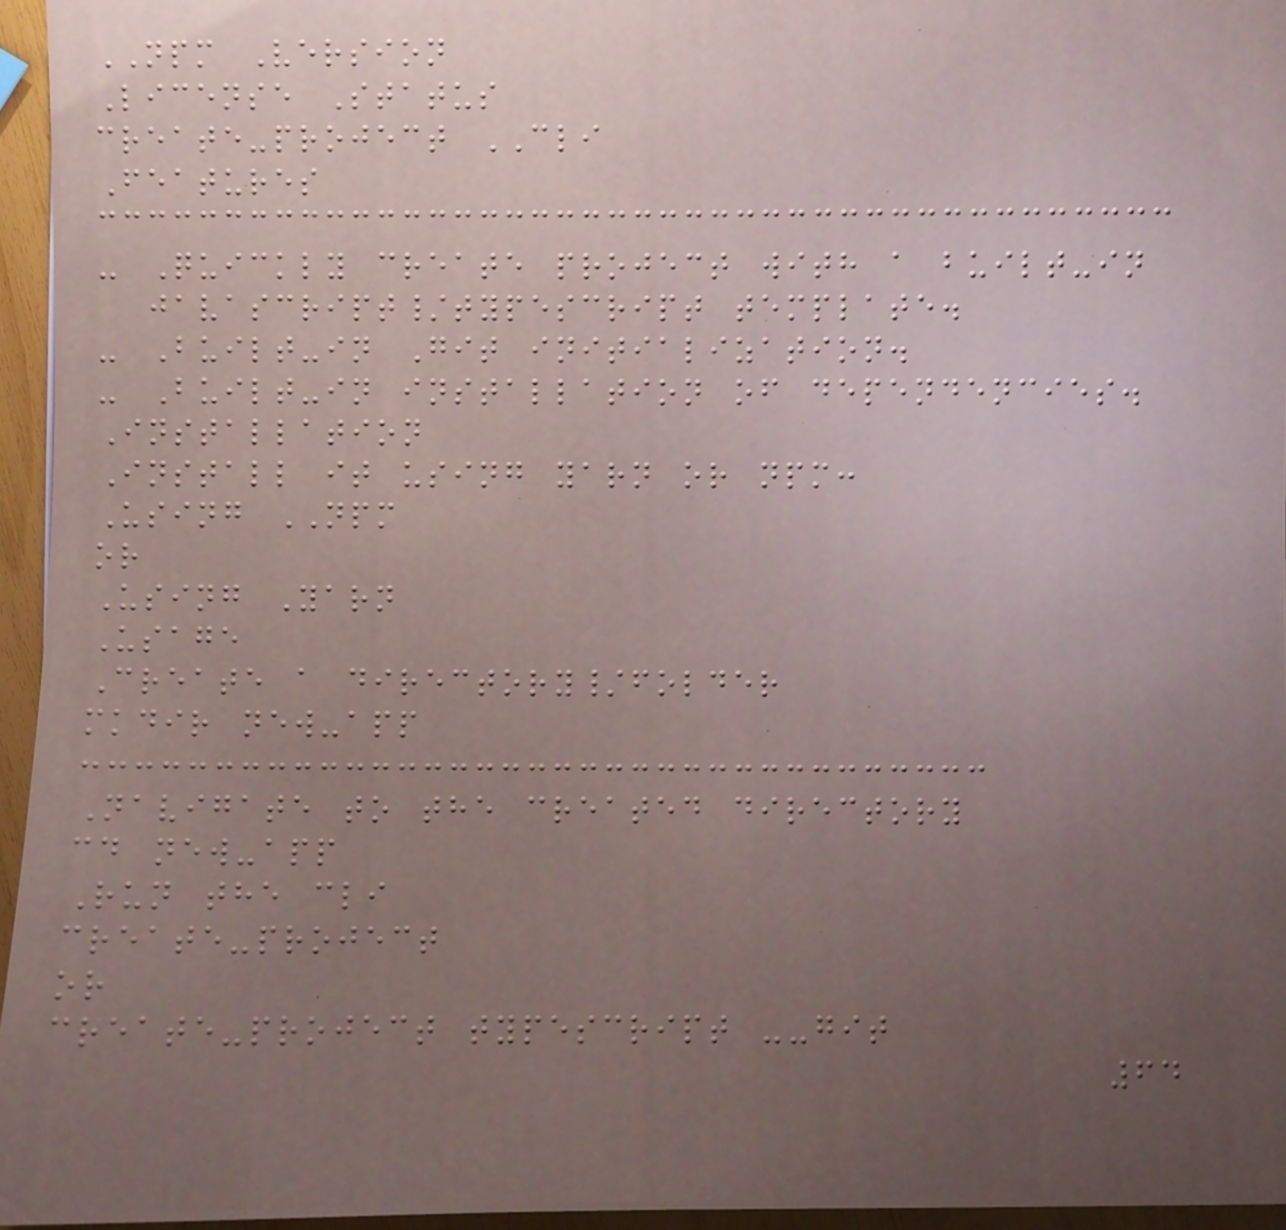NPM Version
License Status
create-project CLI
Features
- Quickly create project with a built-in
javascript/typescript template.
- Built-in Git initialization.
- Built-in installation of dependencies.
Installation
Install it using yarn or npm:
Using NPM
or
Using Yarn
Usage
Create a directory/folder
mkdir new-app
Navigate to the created directory
cd new-app
Run the cli
create-project
or
create-project typescript --git
64
